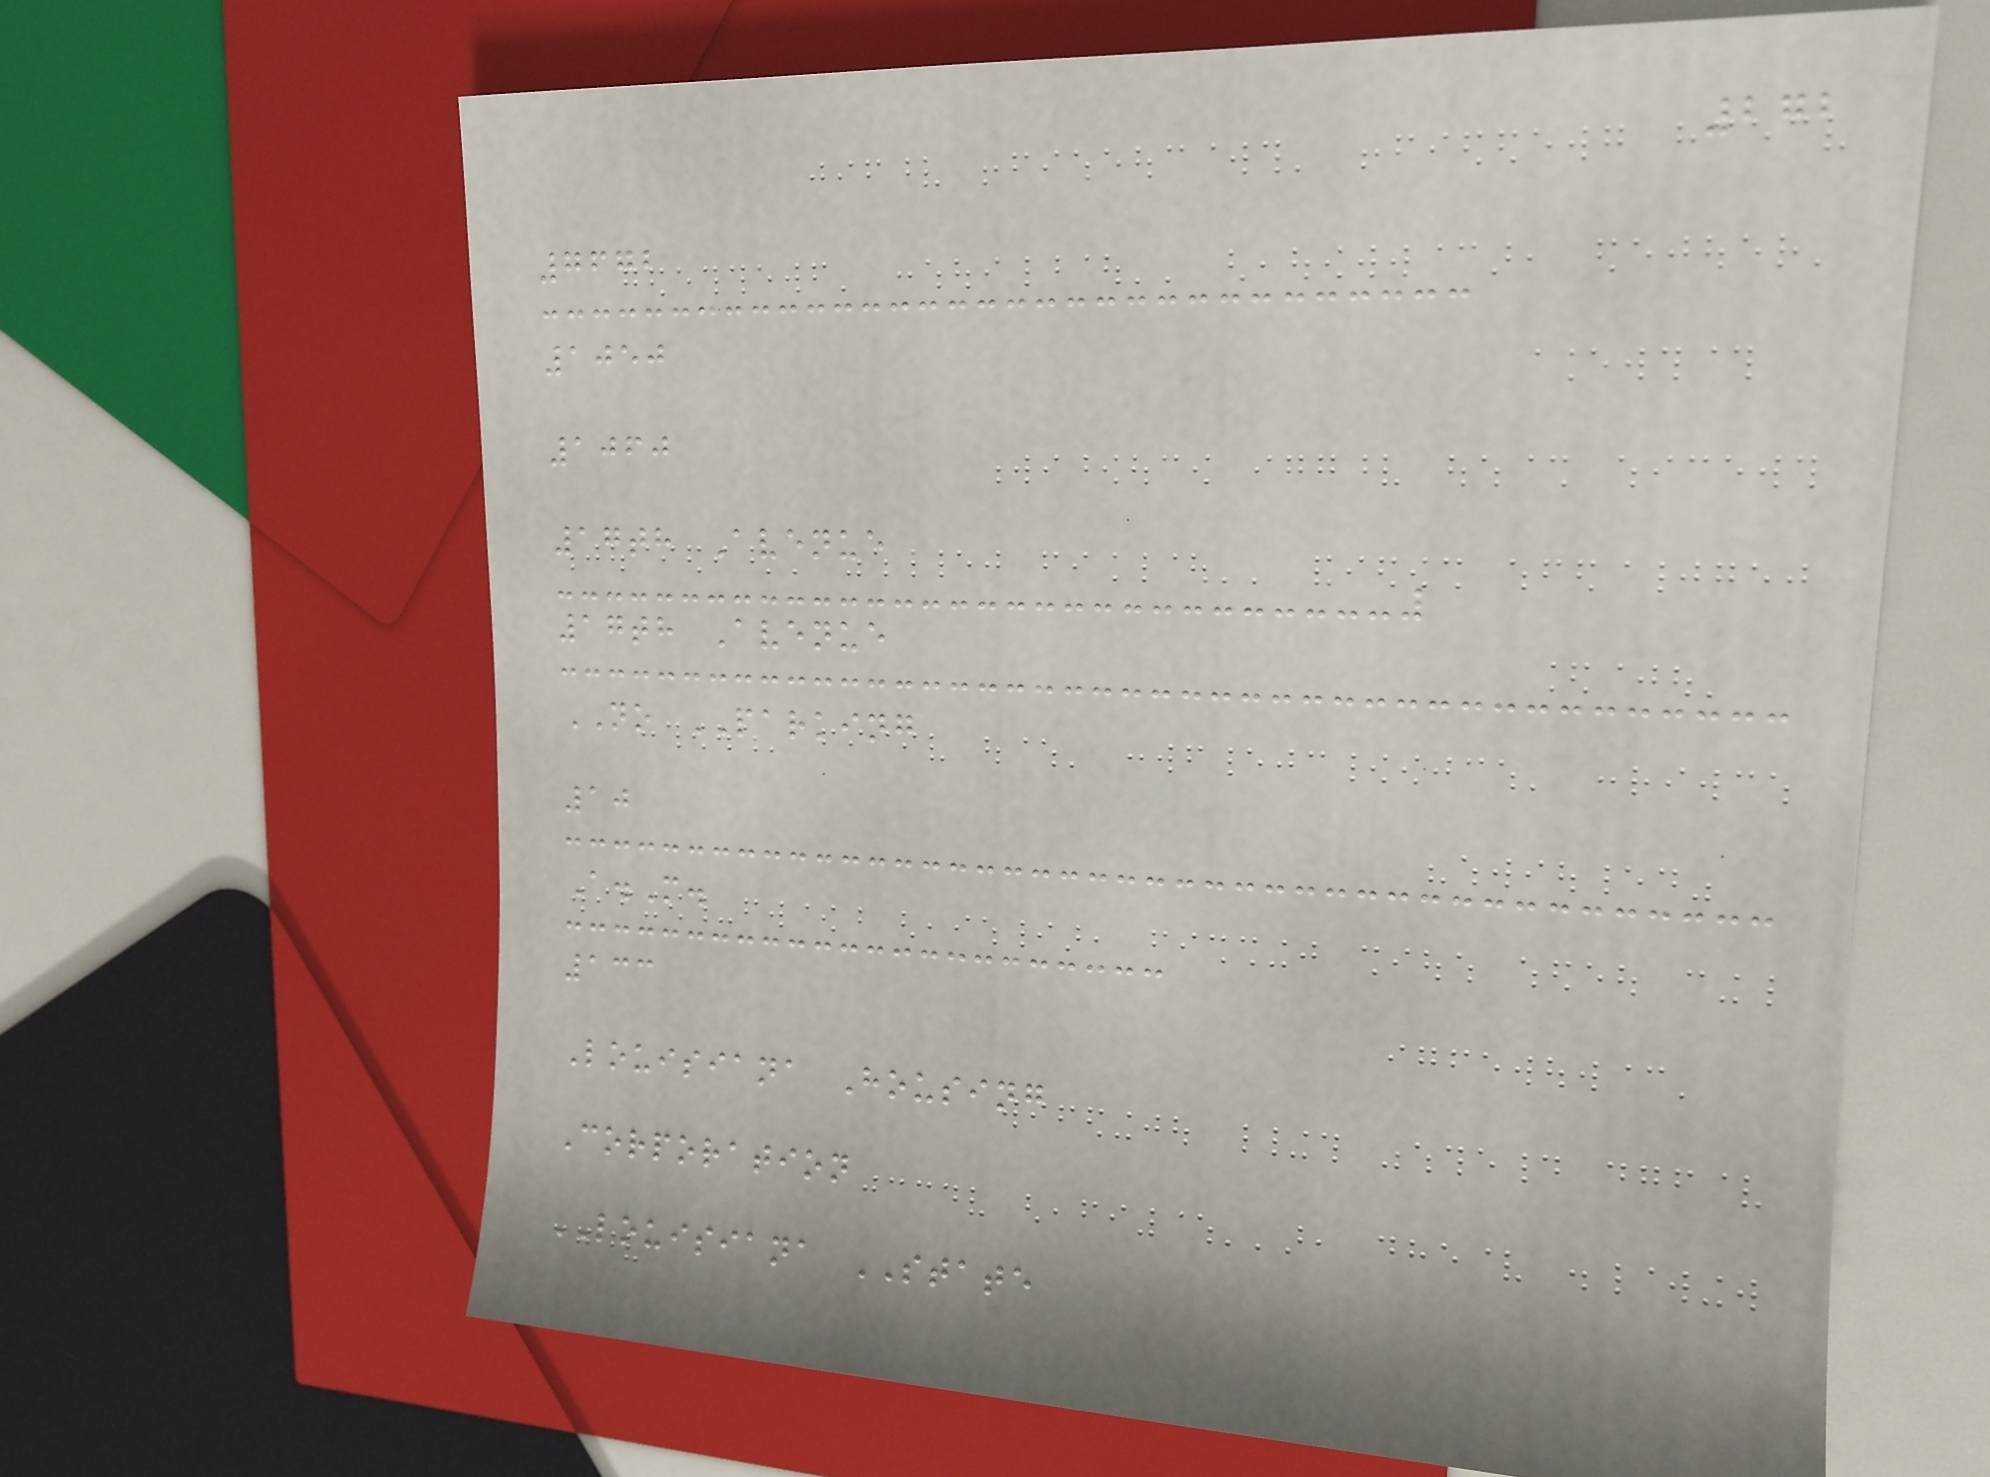272
7672
1050
1060
17th Avenue
17th Avenue
NO PARKING
10
A.M.
133
Louisiana Housing
Corporation
LOUISIANA STATE
